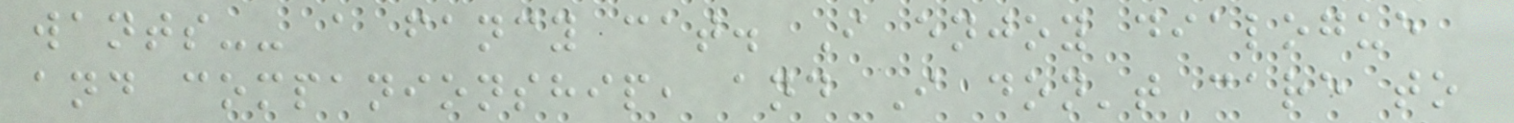wants-- a fancy cat. I enjoy dialogue
and companionship, and I don't care to
